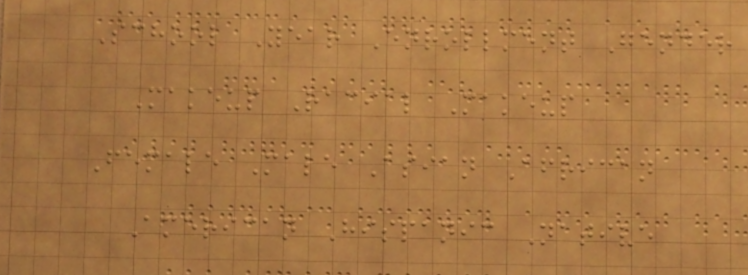School Year Enrollment Gender
Makeup Racial Makeup
Female Male Asian African
American Hispanic Native
